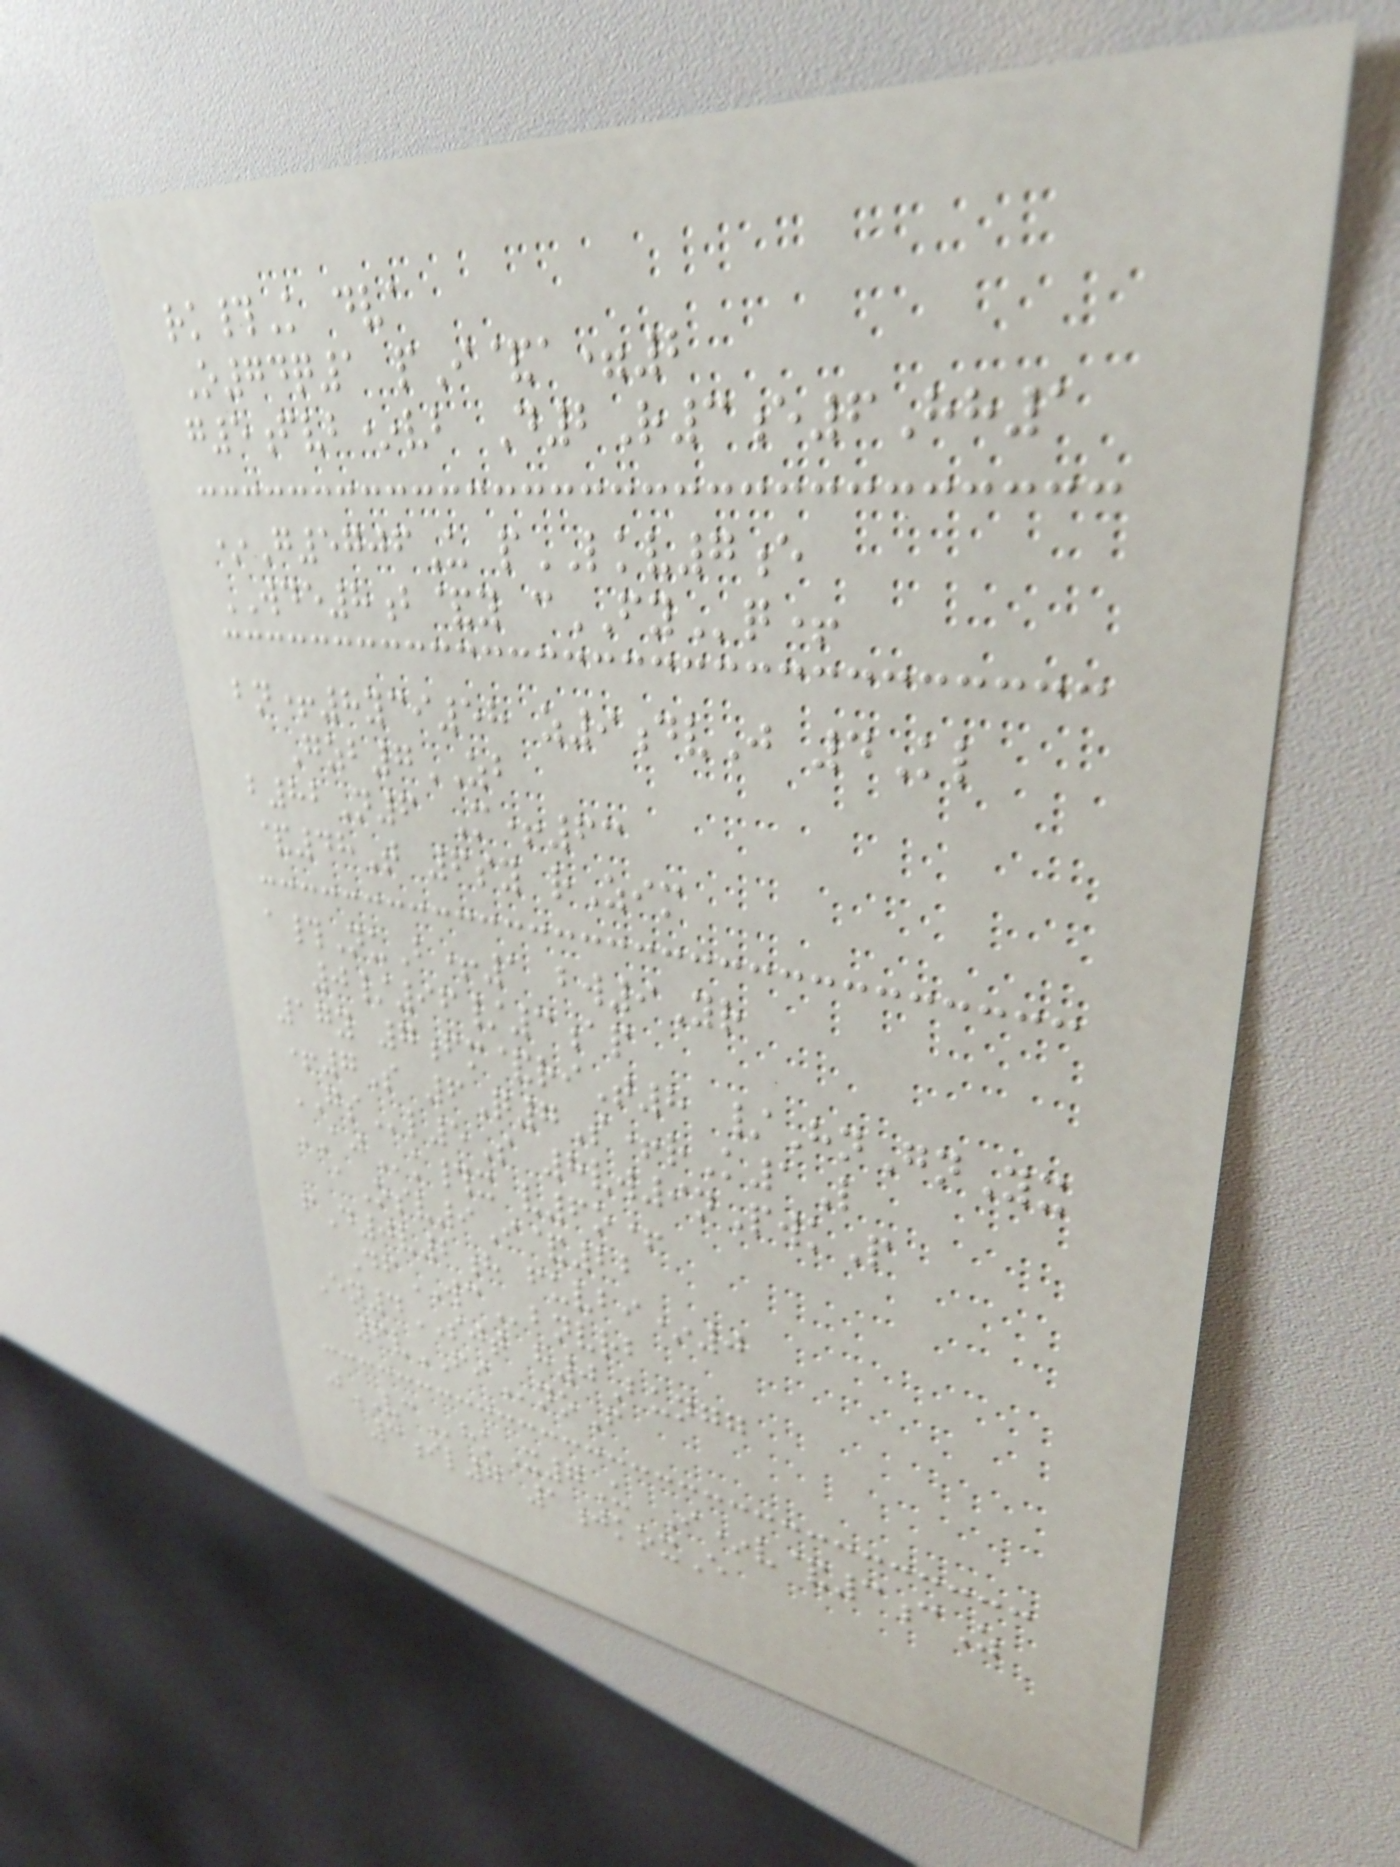rk#K dva
O74q1 pI&a=2
g5fvb*vb D2R3e6Hh1
*G5706U pLKV7e
WDE8b&y cFYq+
bn+8yci58 z9dvJ 4Kl
Gzb7ZB
b82N6 M+63
&48T 6sy rZim
a#NuB+1 bw9Yr
0/96/3ap
17y 7fm&riT8 /HnGnYx
+7S 6Q7S+rK1L
GSl5S 8vw9nPwkP
AJk#x v6o+
aOsv9I&22
fD0v2h fuvbi*0
DfWCbnvrb
En4SJT h0Bungg
6vFInoF
jVChkX7U I*v&3cZ
3il7 1jkoxE
